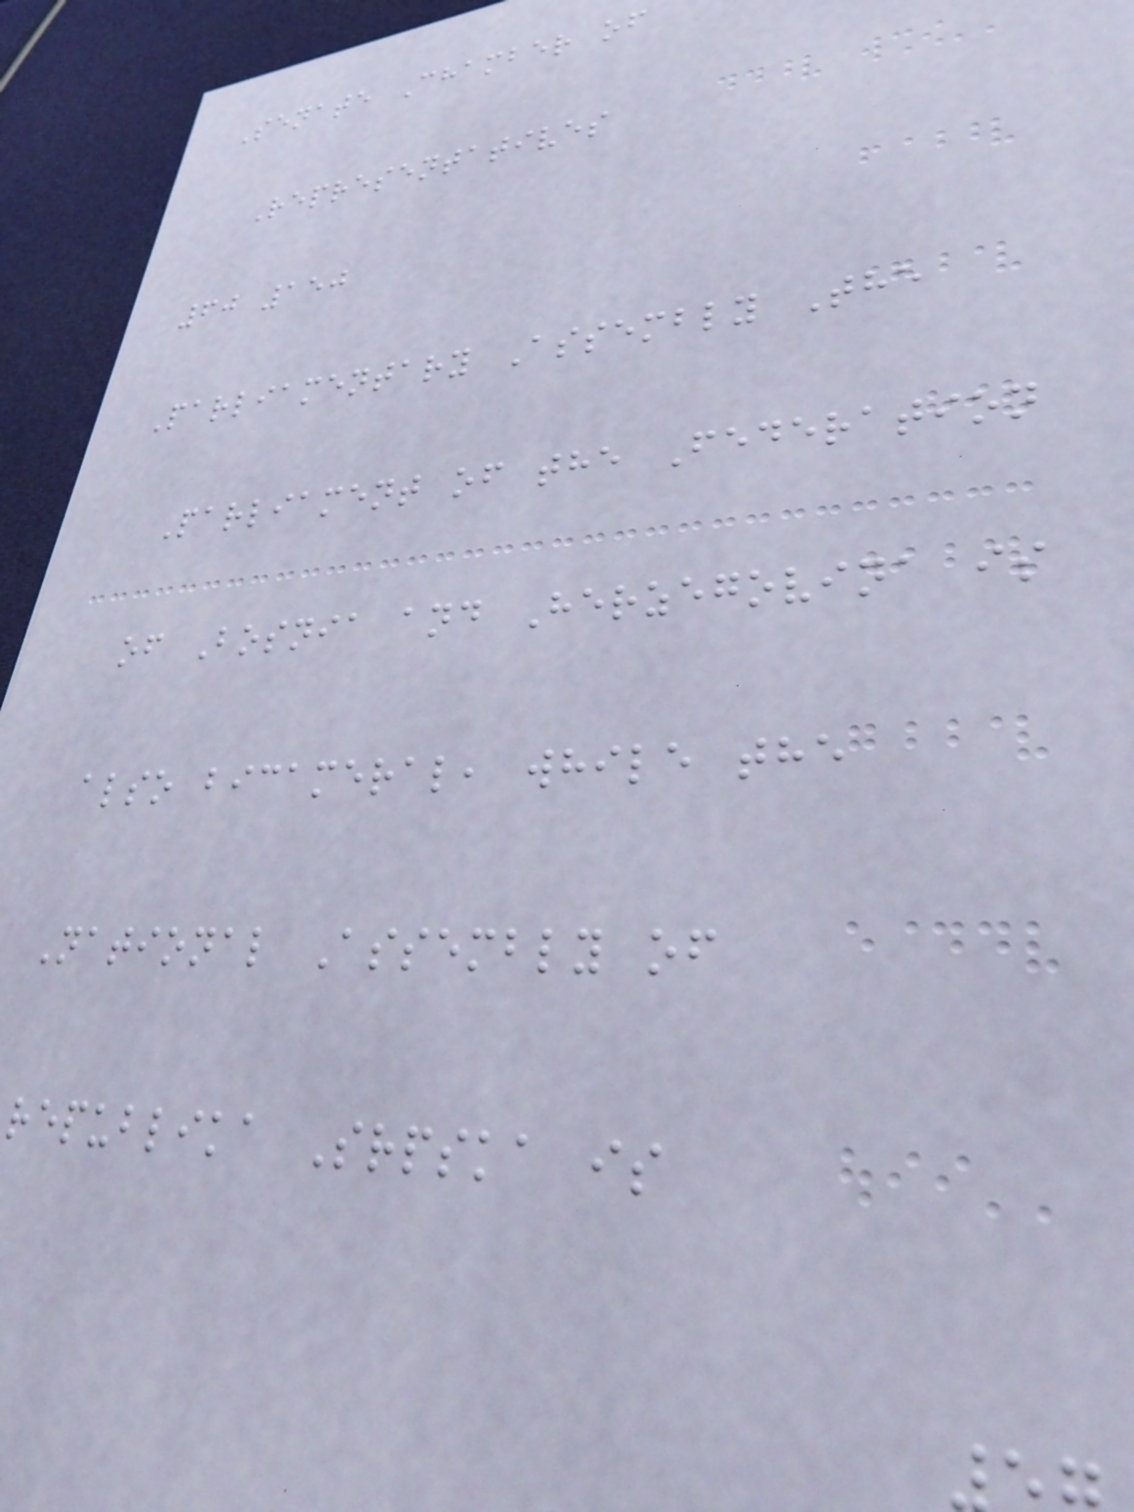Senate Chamber of
Representatives
60 150
Parliamentary Assembly The
Parliament of the Federation
of Bosnia and Herzegovina is
also bicameral, while the
National Assembly of
republika Srpska is
